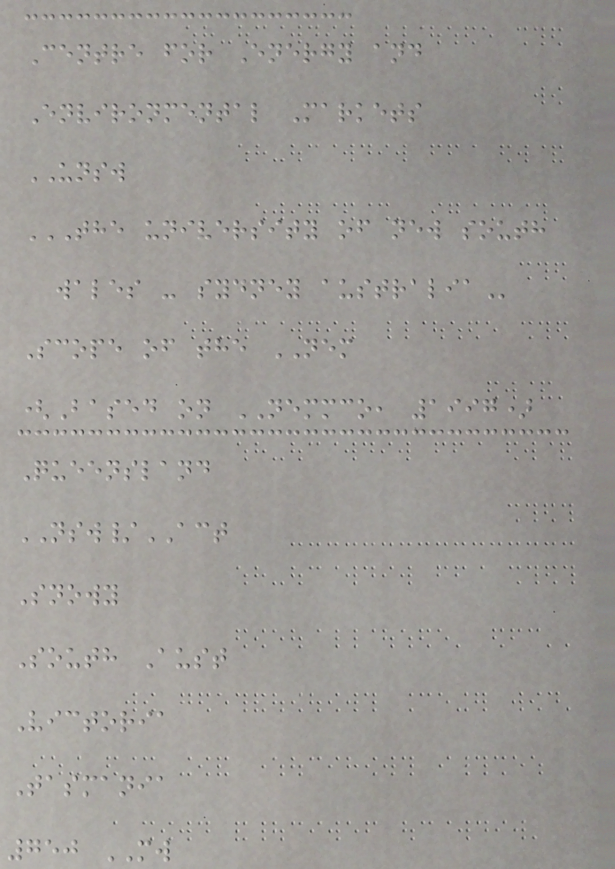Centre for Energy and
Environmental Markets
UNSW
THE UNIVERSITY OF NEW SOUTH
WALES - SYDNEY AUSTRALIA
Scope of the NEM
(Based on NEMMCO, 1997)
Queensland
NSW/ACT
Snowy
South Aust
Victoria
Tasmania
750 MW
